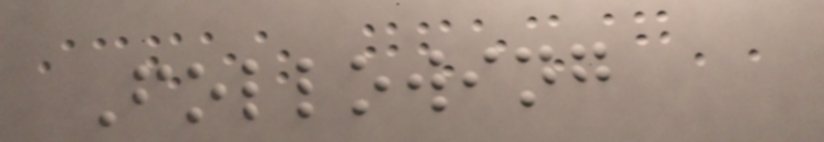Following
